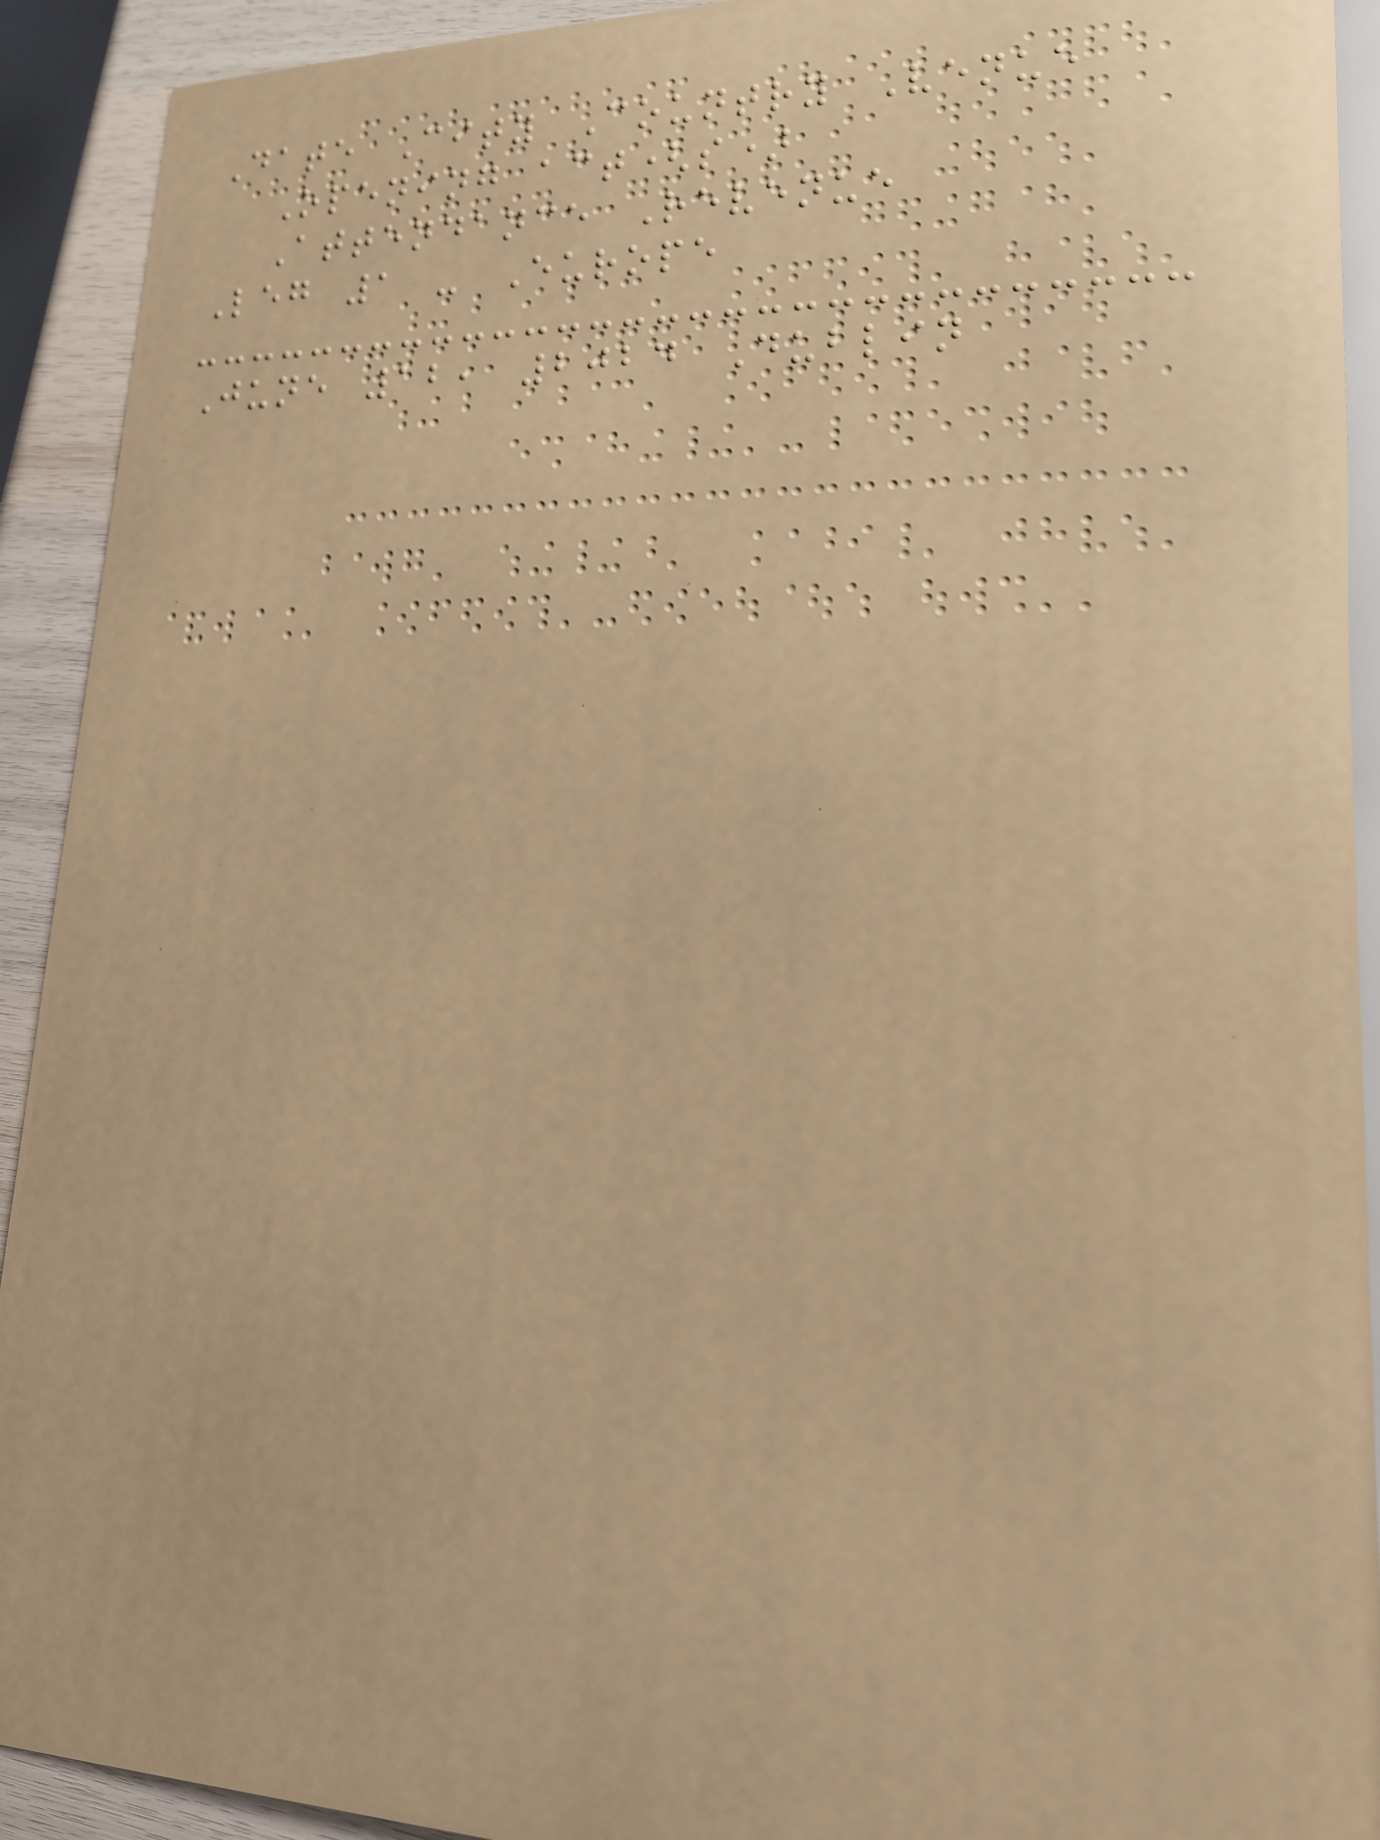Date City Country Venue
Opening act(s)
Attendance Revenue
Leg 1 - Europe
June 12, 2024 Dublin
